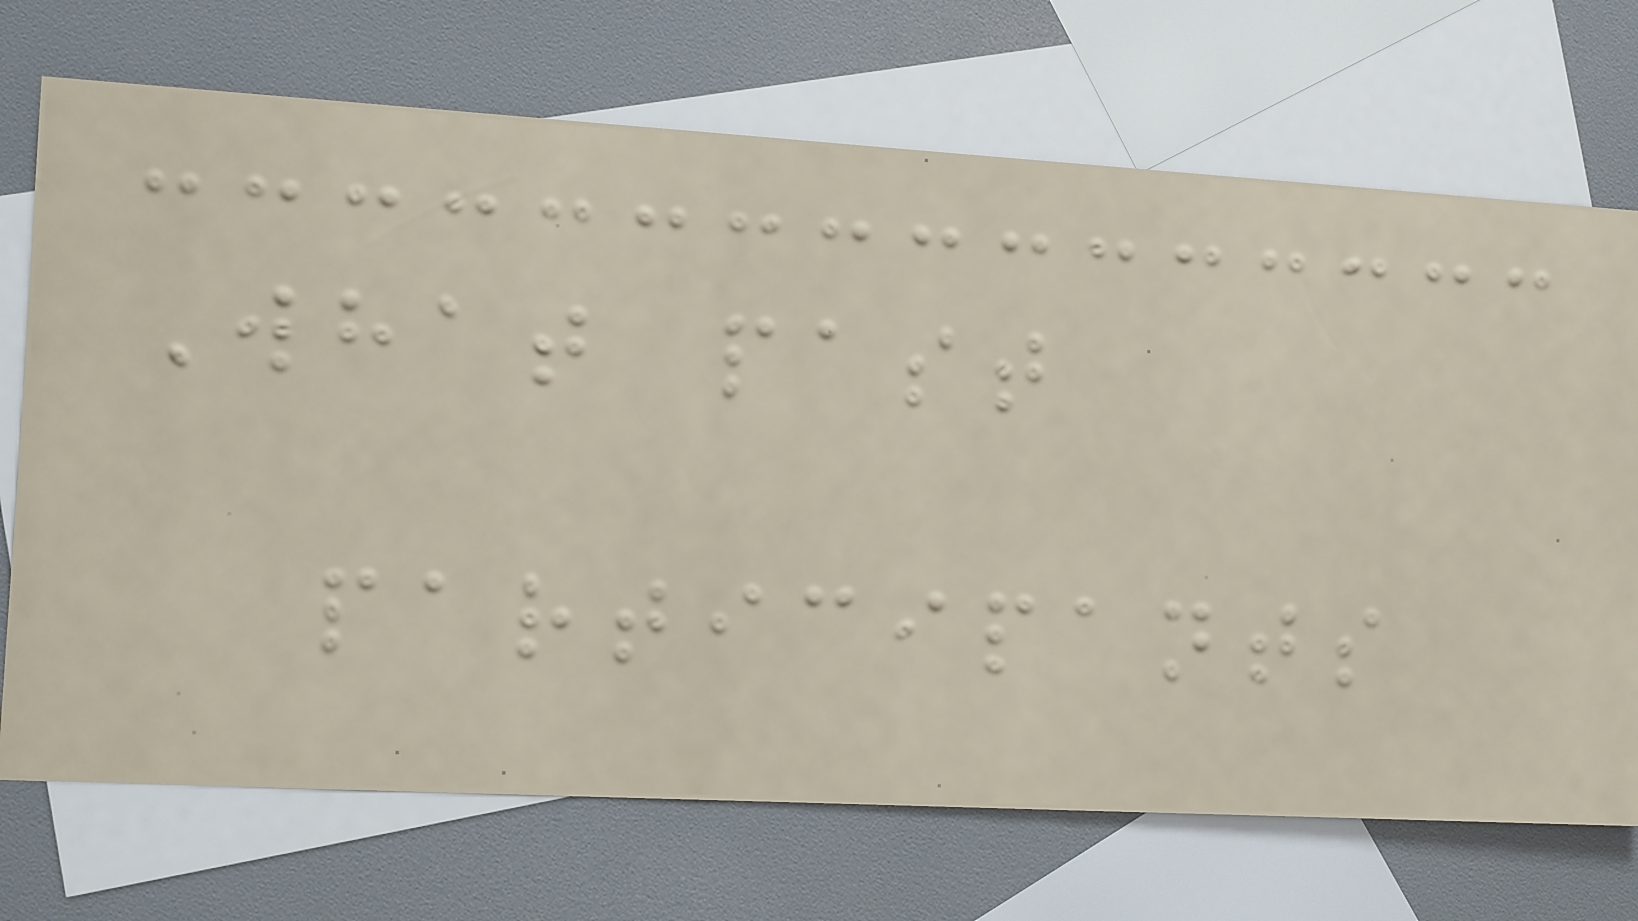What past
participants
